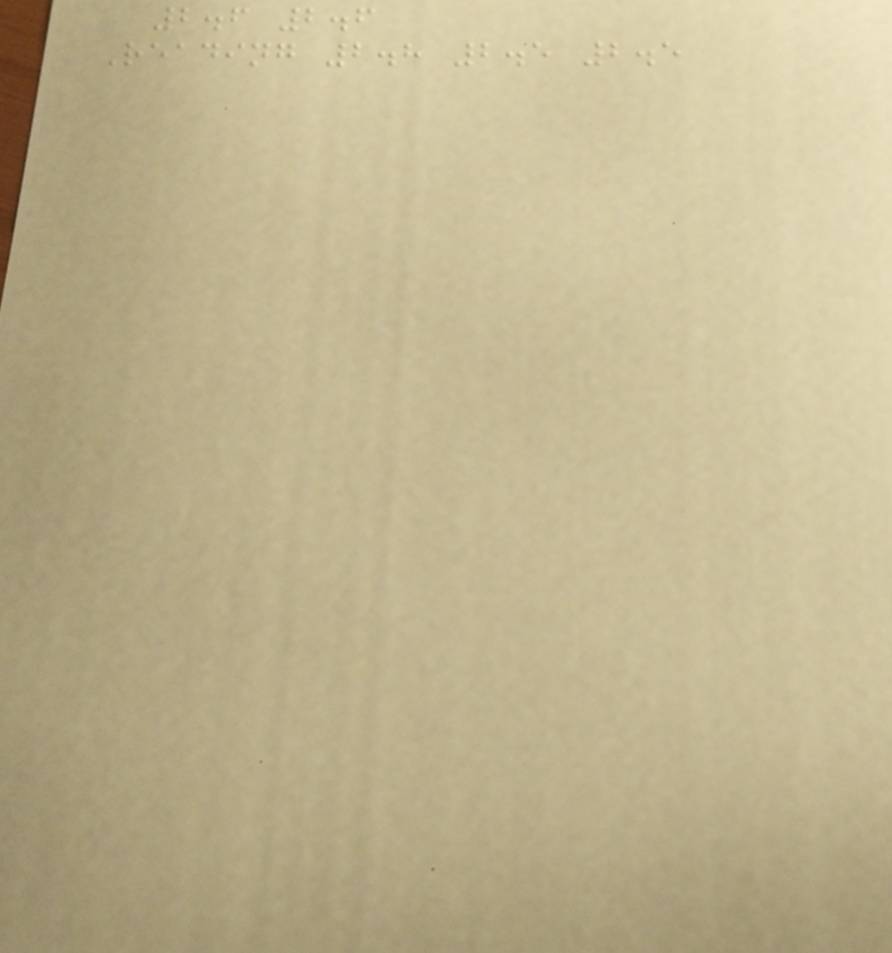2.6 2.6
Reading 2.8 2.5 2.5
